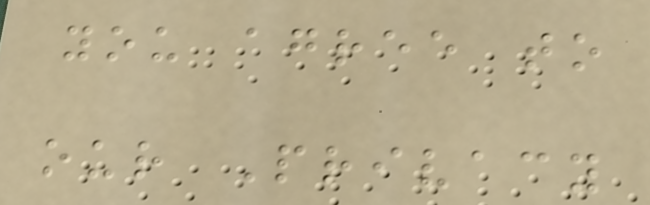you agree to
our Privacy
